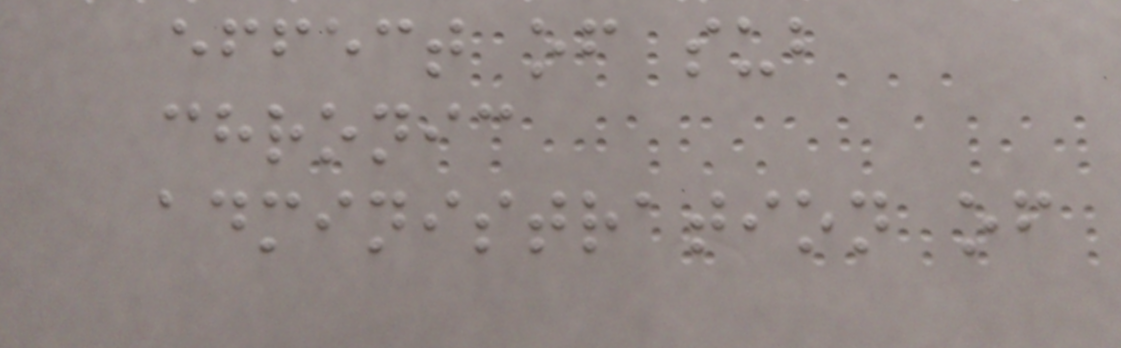effect of sub
chronic
administration of
